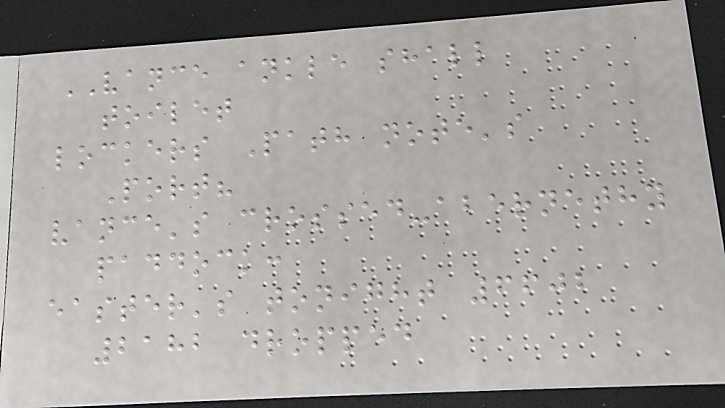VANCE ankle shall
toilet
lockers Path note's
Port?
vance's crossed-abernethy
paddock:
easter's tonight 6602
2182 dropped
